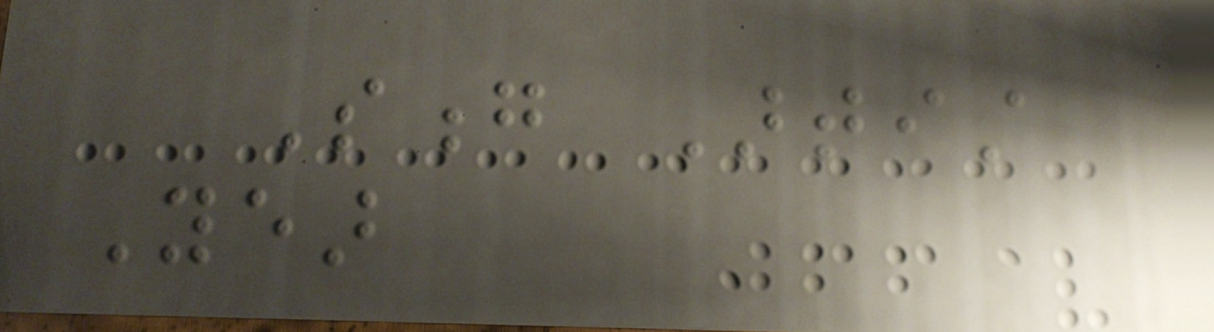Song Artist
Year
